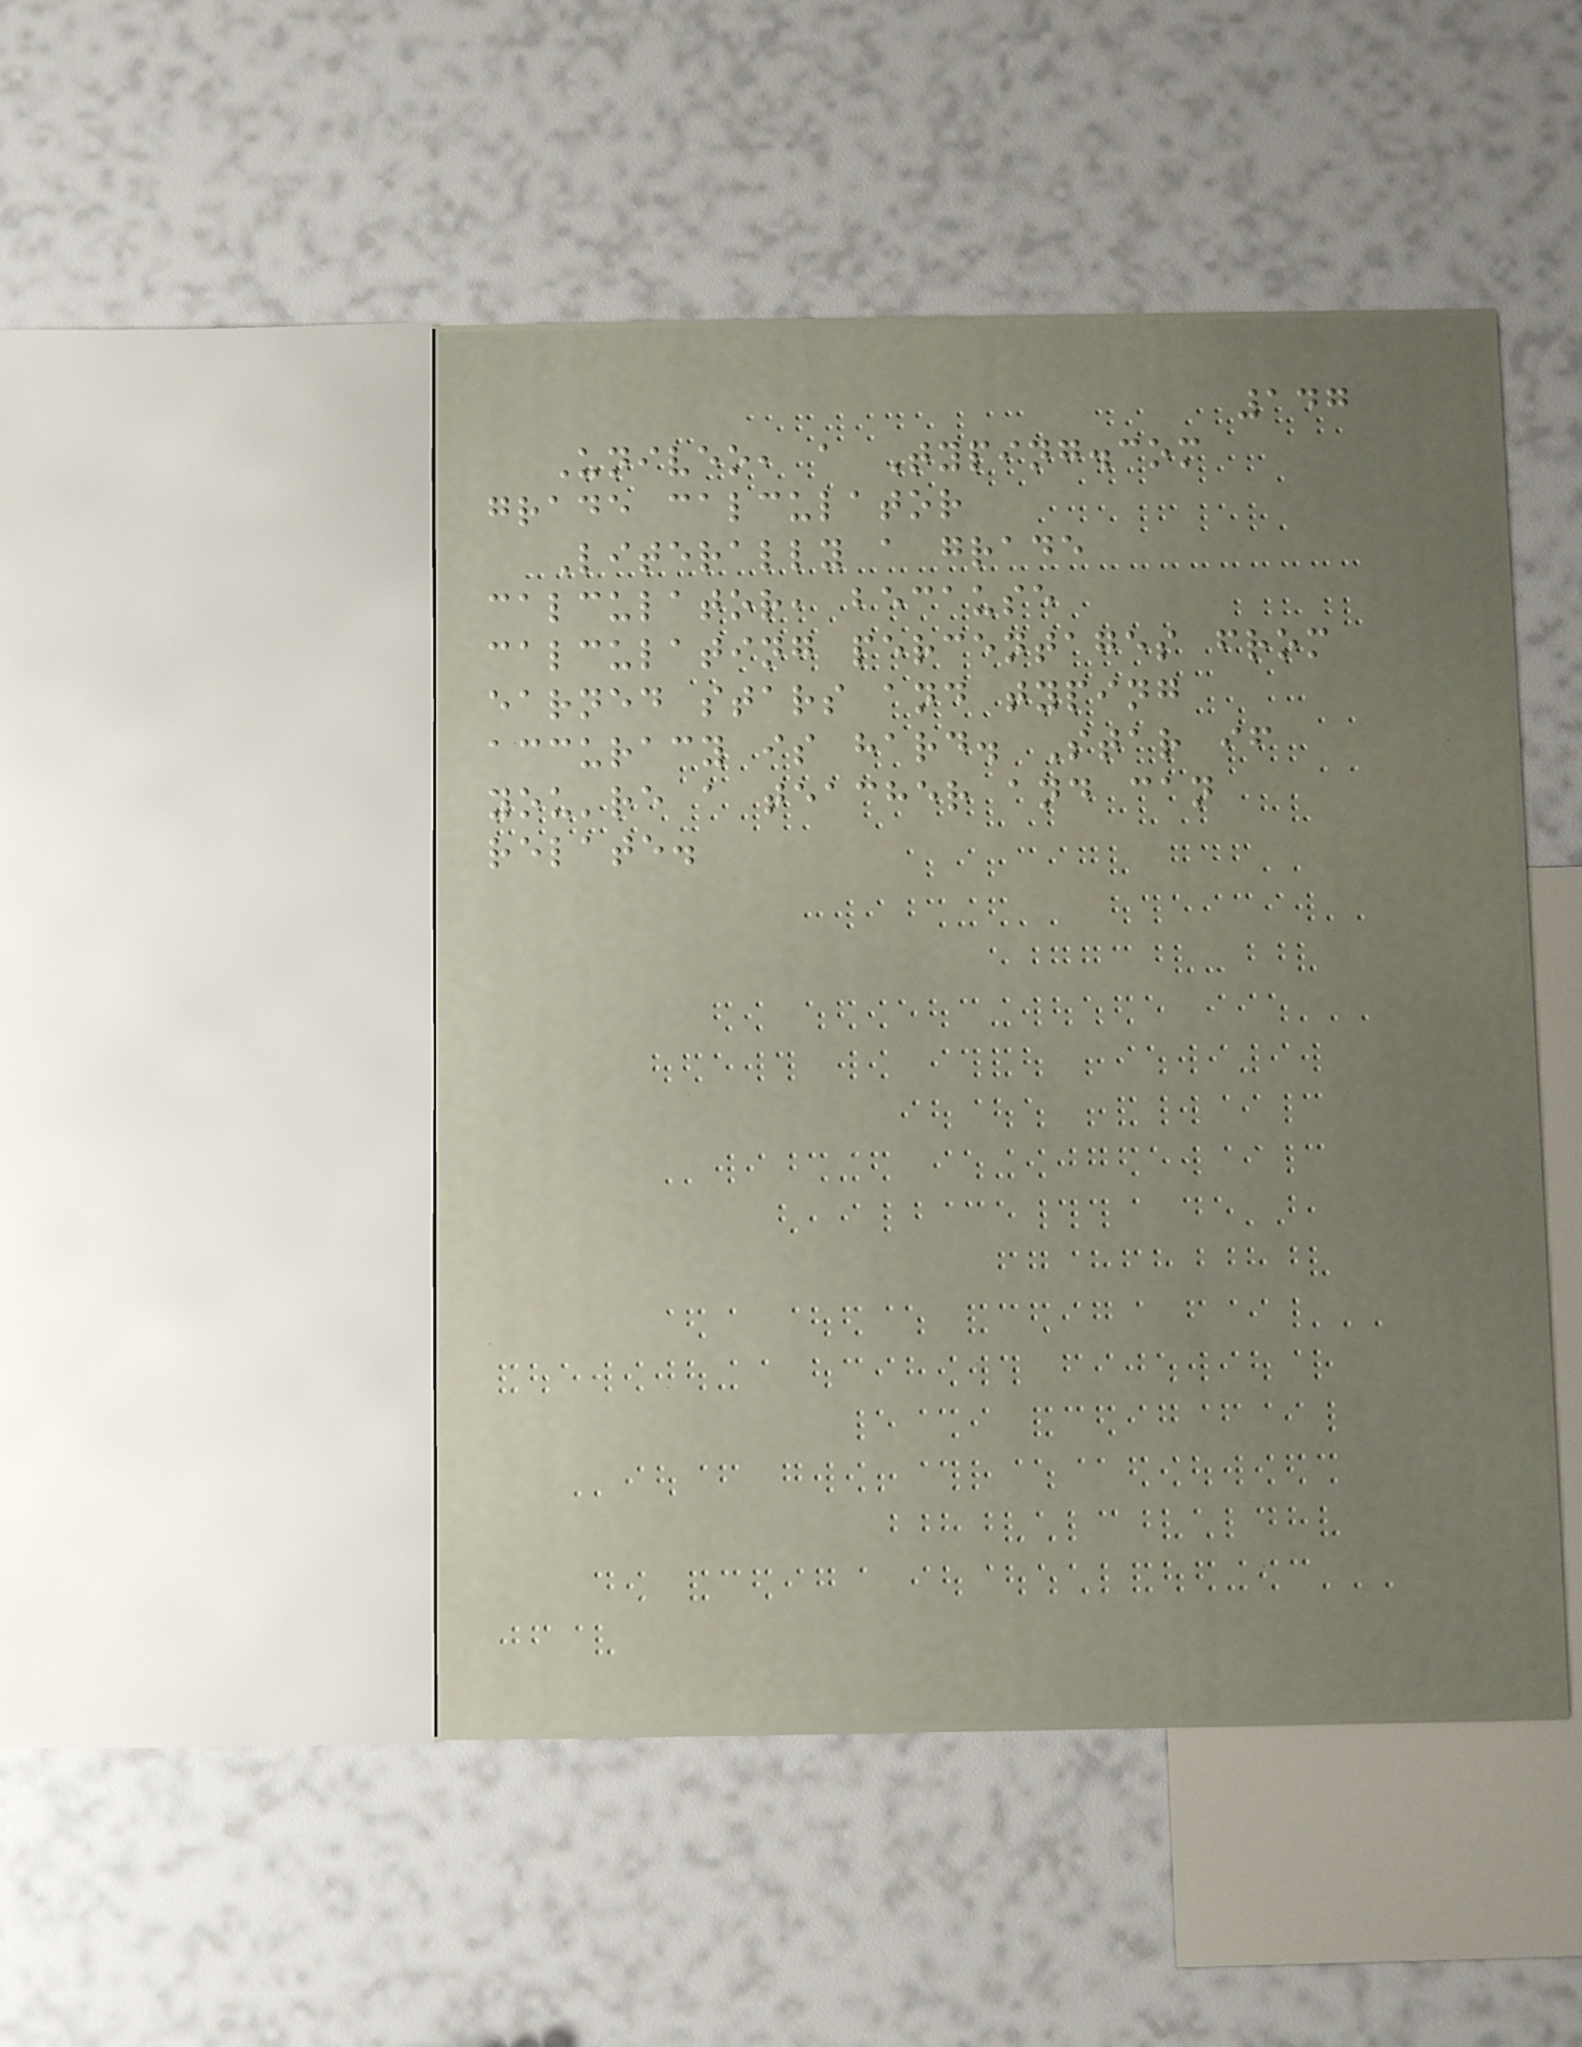147
Univeo, a Typing.com
grade calculator
Literally a grade
calculator, because
calculating percentages from
earned stars and typing
accuracy is hard. Star if
you're a teacher and can
relate.
